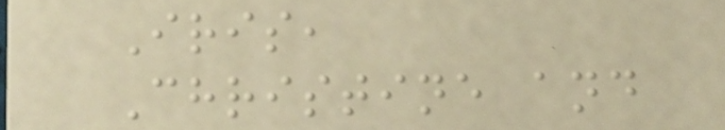Iris,
Christine and
